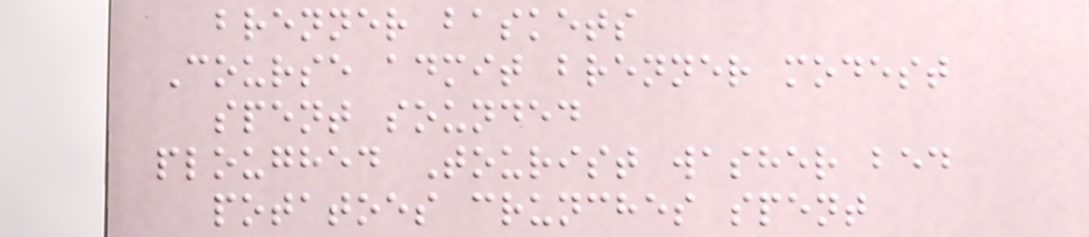brenner baskets
Course admit brenner modest
spent sounded
ploughed Tourist washer bed
potatoes crunches spent
